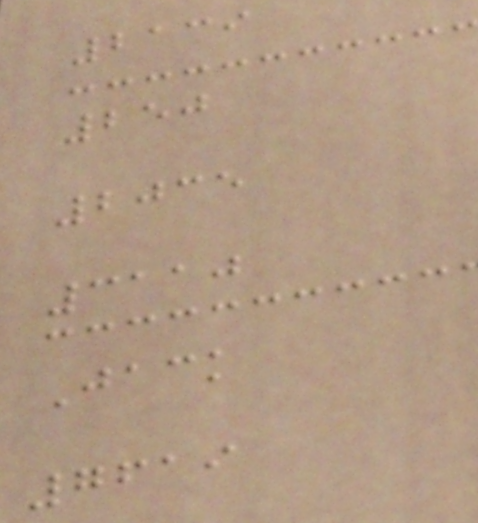2139
250
2035
3110
Jack
7619
